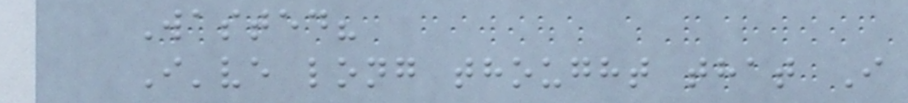Wasted?
I've long thought that I
